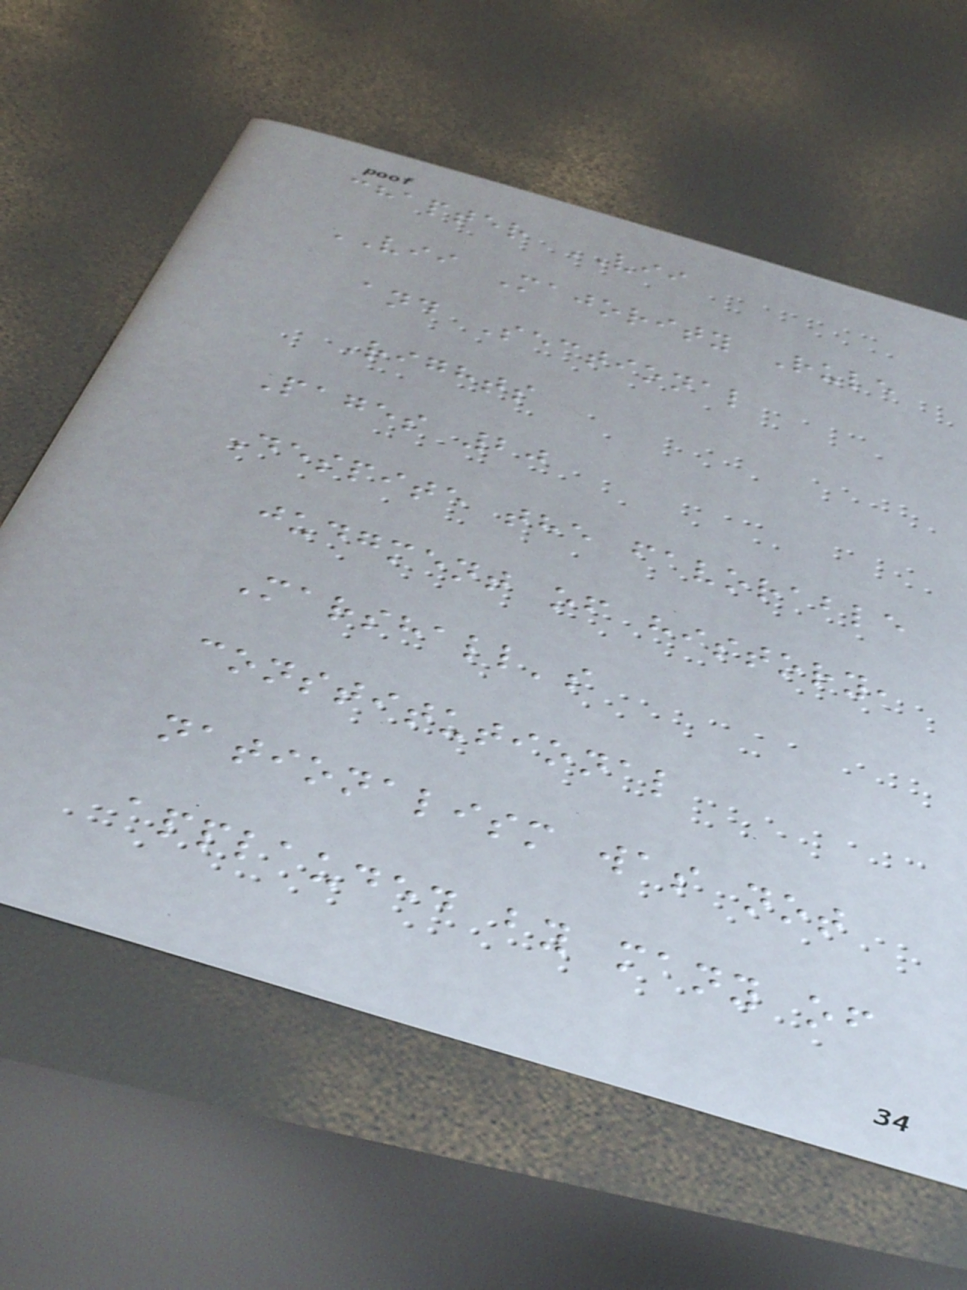chapter VII
VII Majority Rule
and Sectional
Rights
Pages 20
Despite the favorable
judgment of history,
Marshall's
constitutional
nationalism was not
applauded by many of
